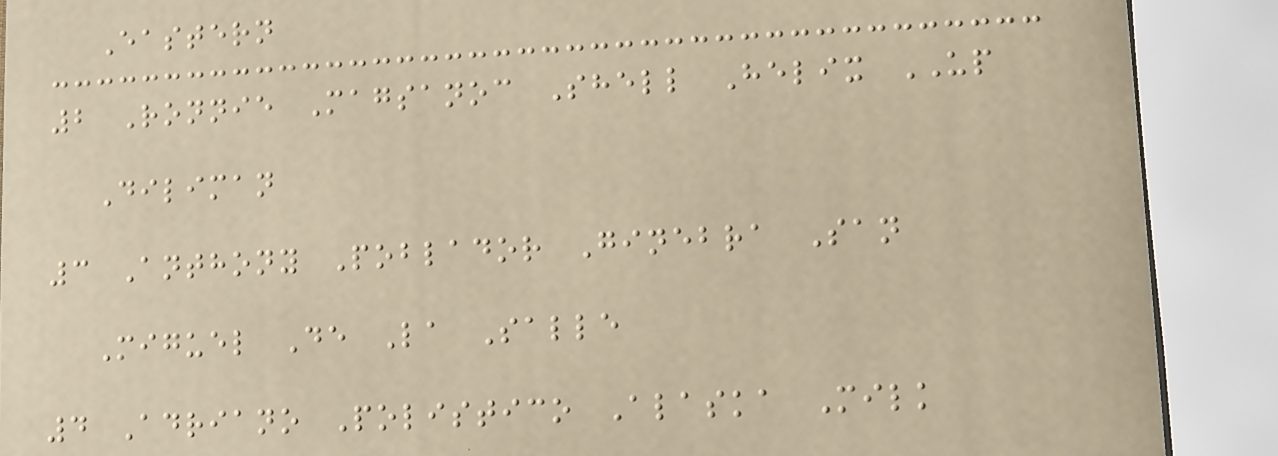Eastern
2 Ronnie Magsanoc Shell Helix UP
Diliman
3 Anthony Poblador Ginebra San
Miguel De La Salle
4 Adriano Polistico Alaska Milk
